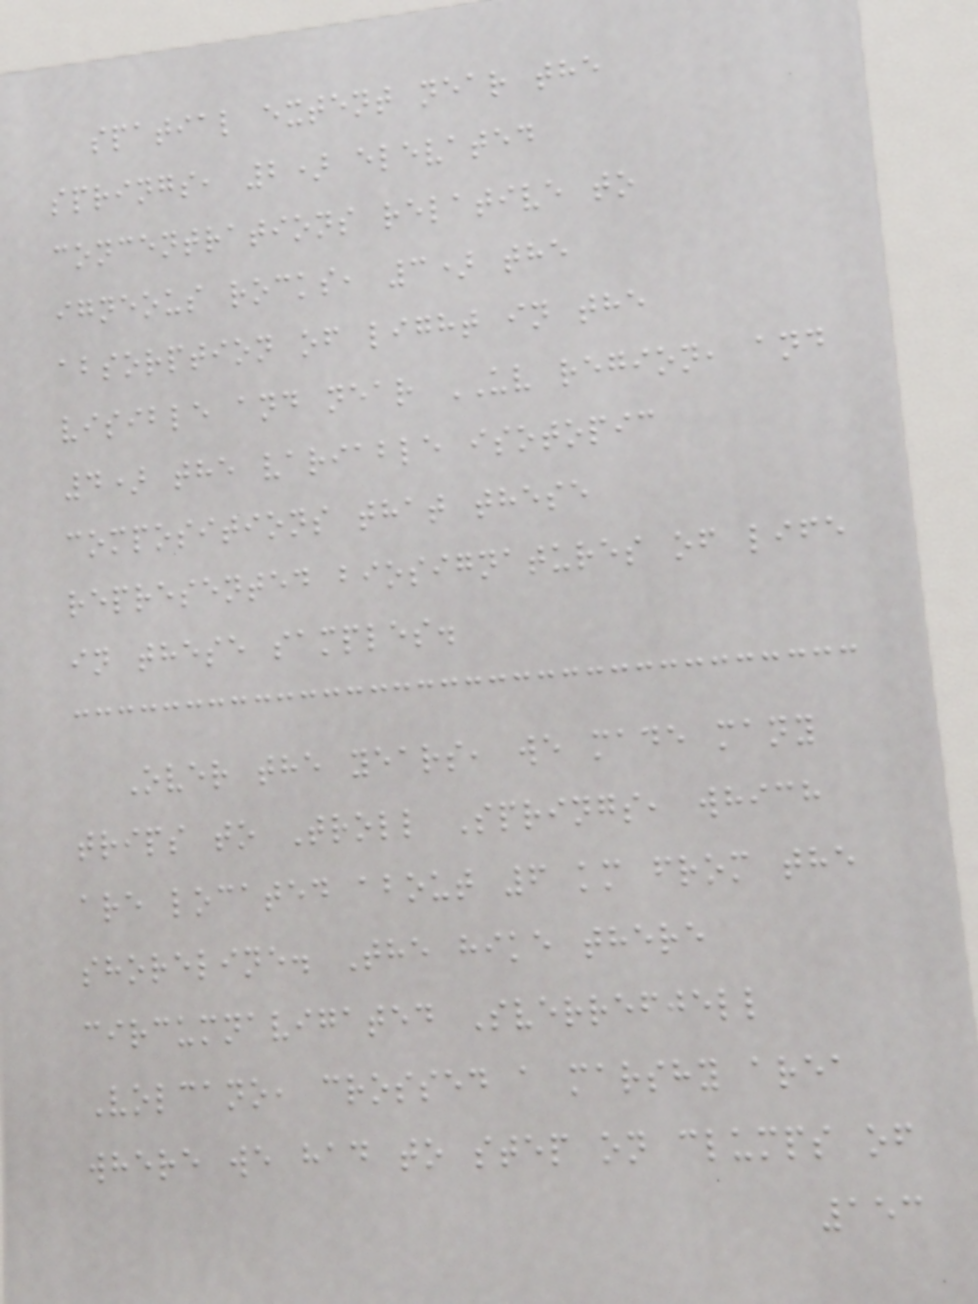spatial extent near the
springs, 2) elevated
concentrations relative to
igneous rocks, 3) the
absorption of light in the
visible and near UV region, and
4) the variable isotopic
compositions that these
represented biosignatures of life
in these samples.
Over the years, we made many
trips to Troll Springs, which
are located about 6 km from the
shoreline. The hike there
circumnavigated Sverrefjell
Volcano, crossed a marshy area
where we had to step on clumps of
153
